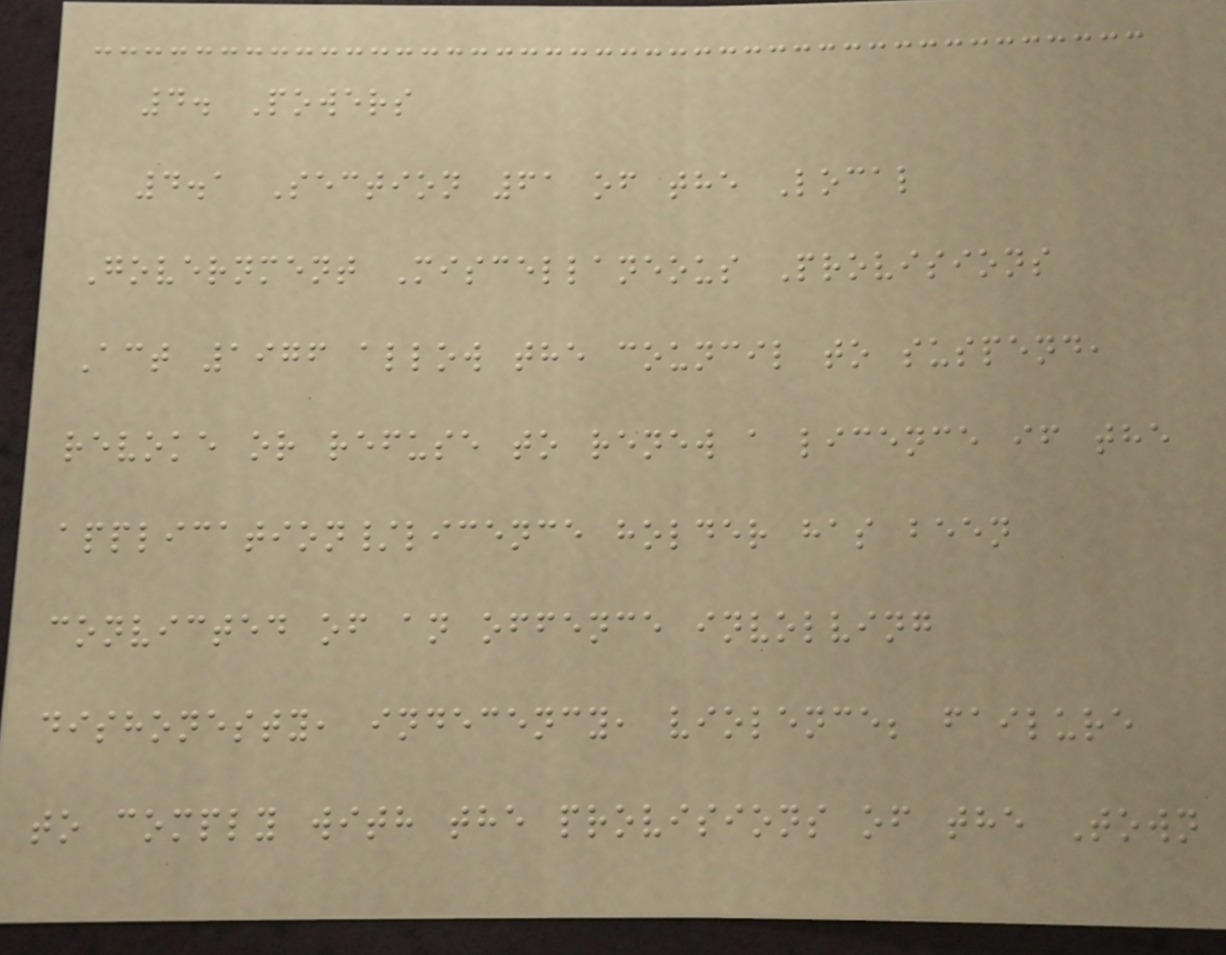4. Powers
4.1 Section 61 of the Local
Government Miscellaneous Provisions
Act 1976 allow the council to suspend,
revoke or refuse to renew a licence if the
application/licence holder has been
convicted of an offence involving
dishonesty, indecency, violence; failure
to comply with the provisions of the Town
